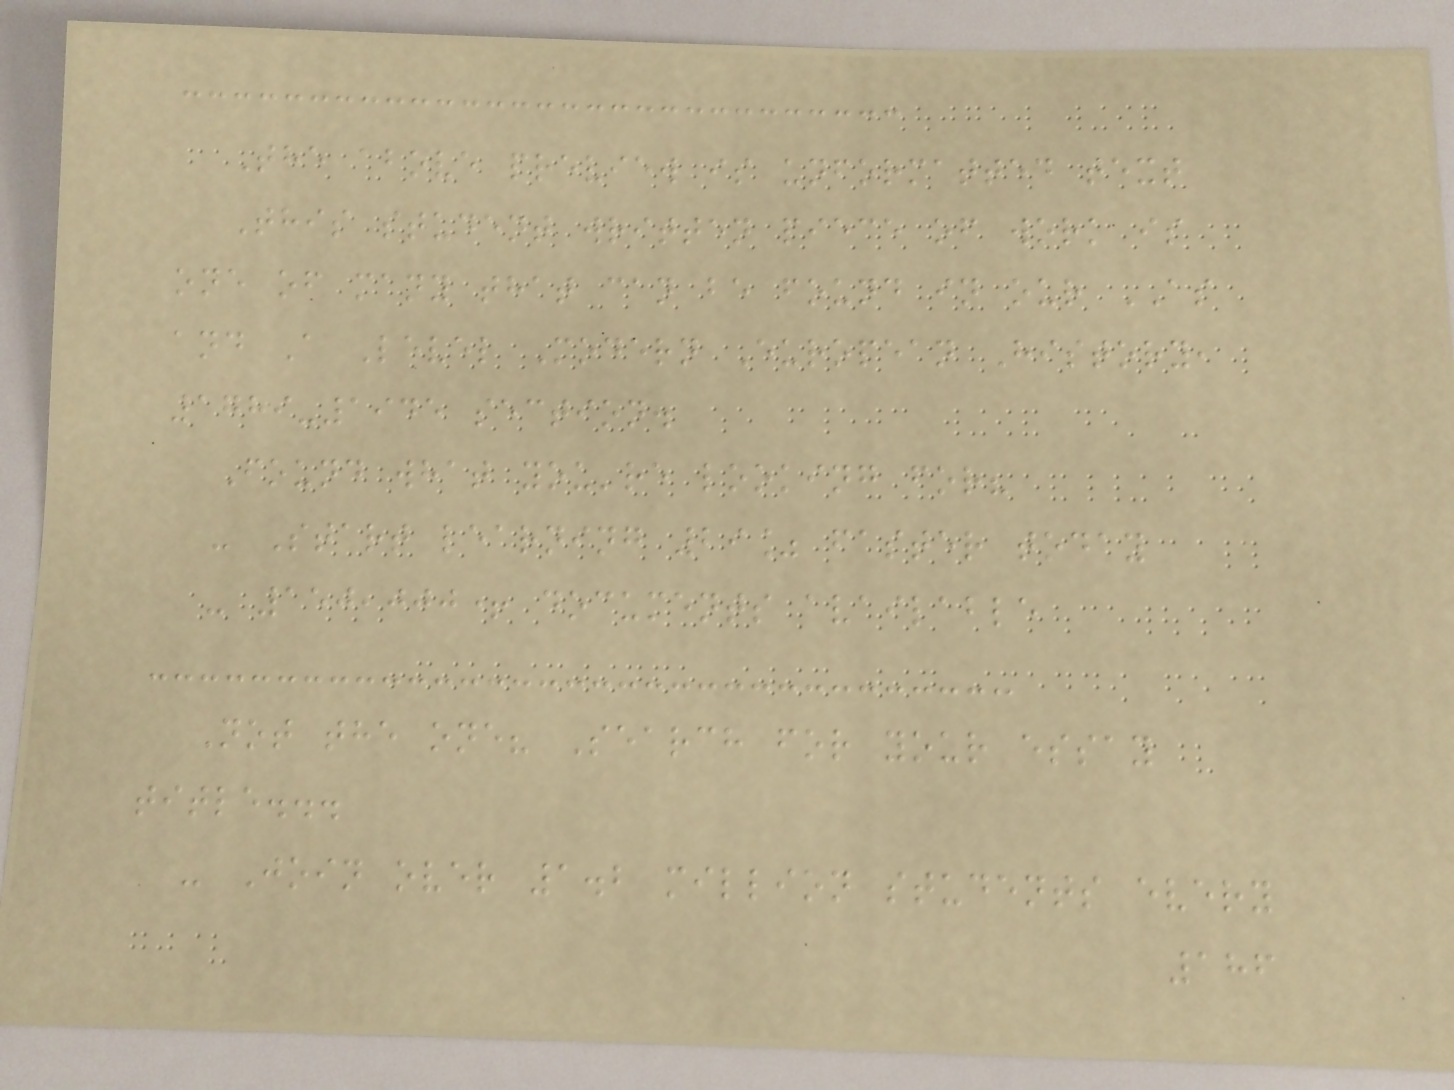The above preview is unformatted text
This student written piece of work is
one of many that can be found in our AS
and A Level Modern European History,
1789-1945 section.
Found what you're looking for?
- Start learning 29% faster today
- 150,000+ documents available
Not the one? Search for your essay
title...
- Join over 1.2 million students every
186
